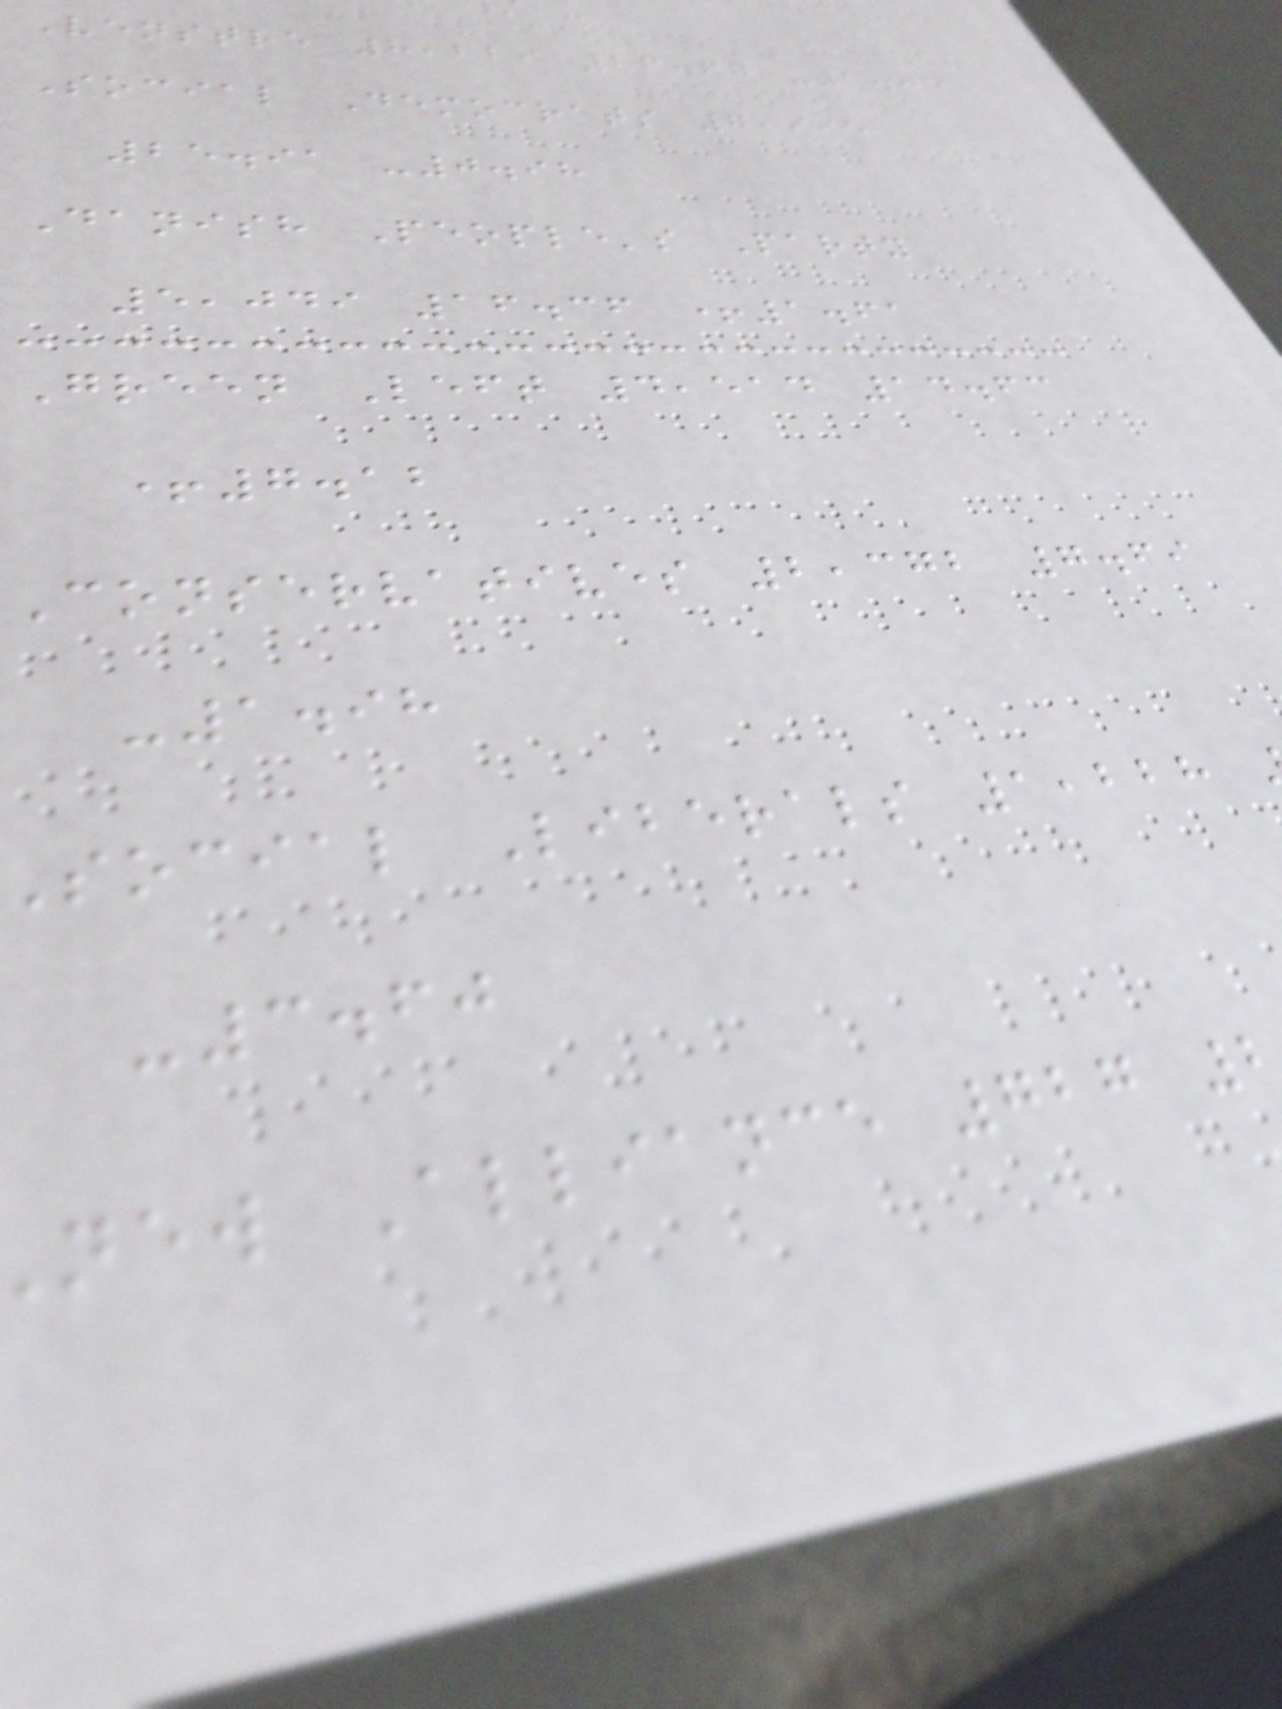Venstre 8,229 26.67 -1.05
Social Democrats 7,995
25.91 -0.98
Danish People's Party
5,049 16.36 +1.61
Green Left 4,514 14.63
+7.12
Conservatives 2,372 7.69
-1.98
social Liberals 1,228
-3.60
new Alliance 727
